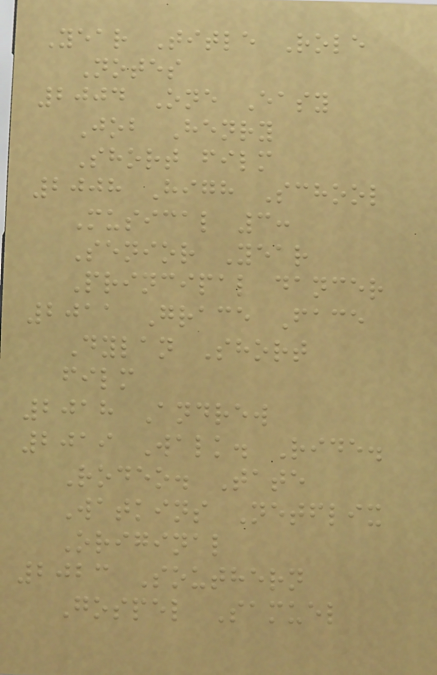Year Title Role
Notes
2004 One Easy
Job Henry
Short film
2008 High School
Musical 3:
Senior Year
Principal dancer
2011 Grace Face
Dylan Short
film
2018 Andrew
2019 Walk. Ride.
Rodeo. Tate
Watkins Netflix
Original
2023 Southern
Gospel Samuel
